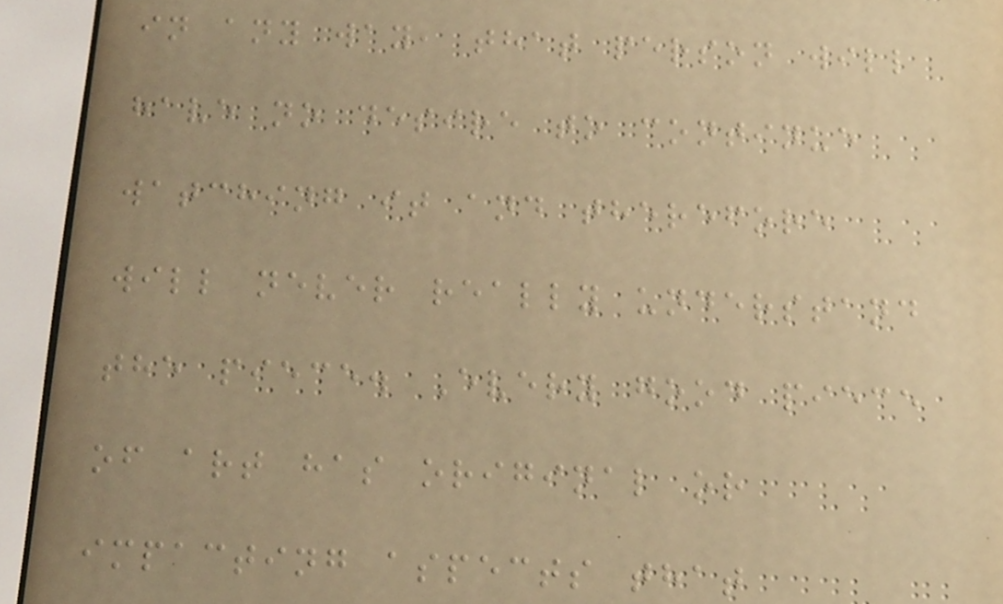in any way, that person will
have no desire to continue
watching it and therefore
will never really understand
the piece. Every good piece
of art has original or
impacting aspects that
